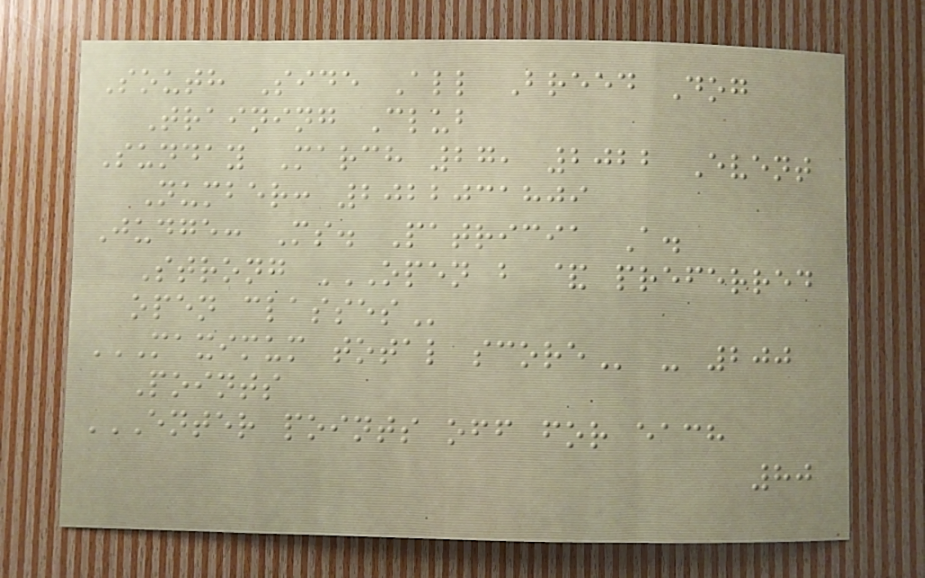South Side All Breed Dog
Training Club
Sunday March 27, 2022 Event
Number: 2022031809
Judge: Ms. Patricia A.
Strong OPEN B & PREFERRED
OPEN CLASSES
MAXIMUM TOTAL SCORE - 200
Points
ENTER POINTS OFF FOR EACH
80
